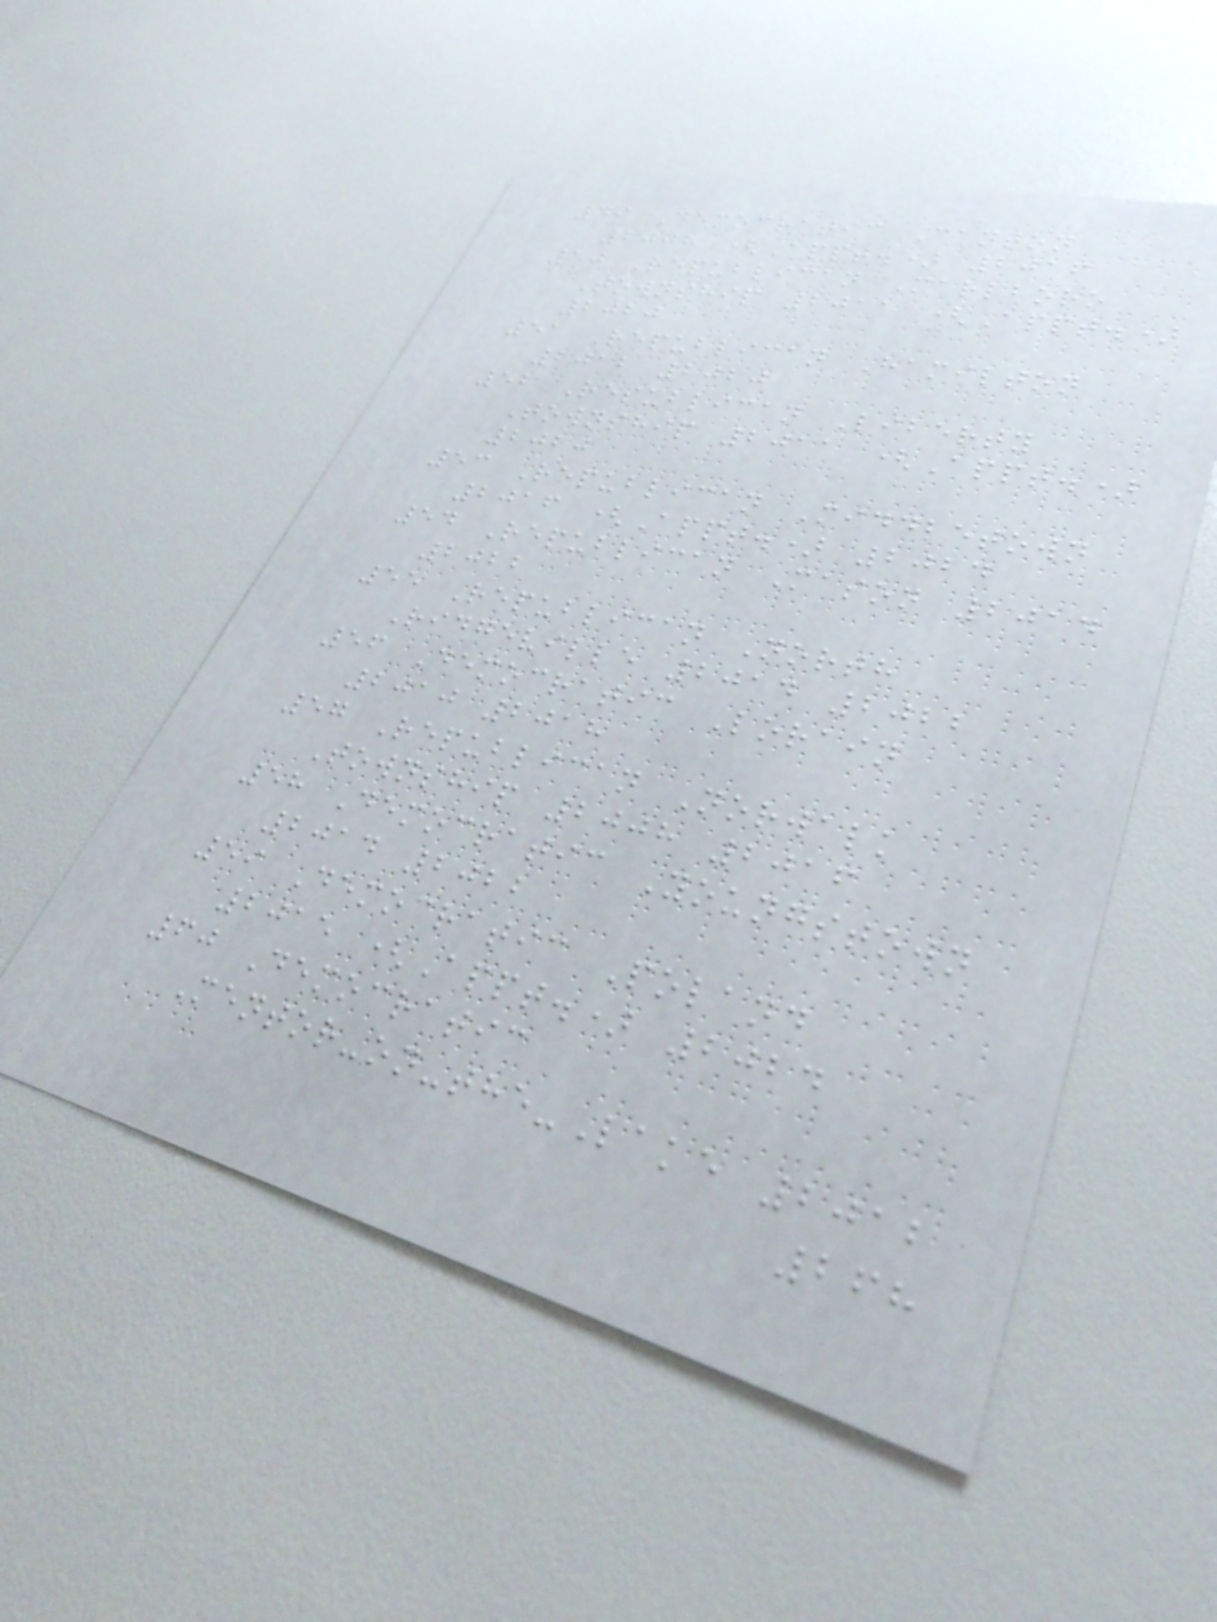49 Democratic Canton
2008 (Appt.) 2016
50 Republican Marlboro
Township 2011 (Appt.)
2020
51 Republican Hamilton
2012 2020
52 Republican Liberty
Township 2011 (Appt.)
2020
53 Republican Middletown
2016 (Appt.) 2024
54 Republican Mason 2014
2022
55 Republican North
Ridgeville 2014 2022
56 Democratic Lorain
2010 2018
57 Republican Norwalk
Township 2008 2016
58 Democratic Youngstown
2014 2022
59 Democratic Poland
2015 (Appt.) 2024
60 Democratic
Mentor-on-the-Lake 2012
268
